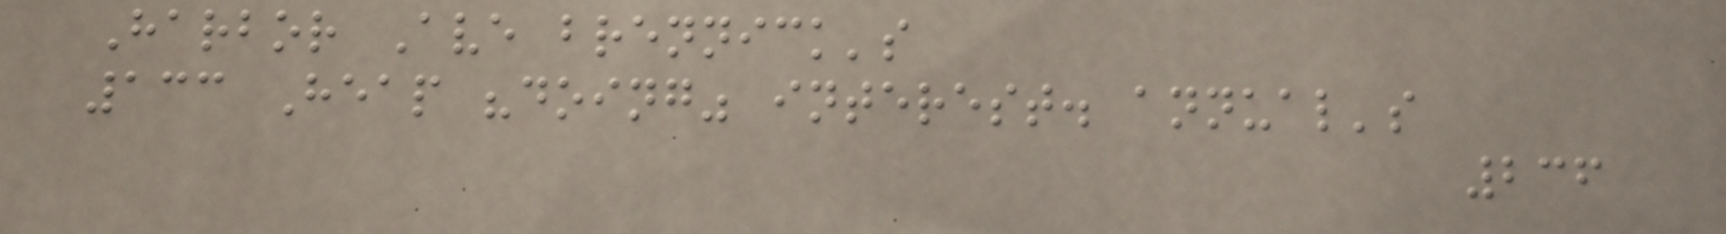Harbor Ave brennick's
133 Heap "doing" interest. annual's
236
